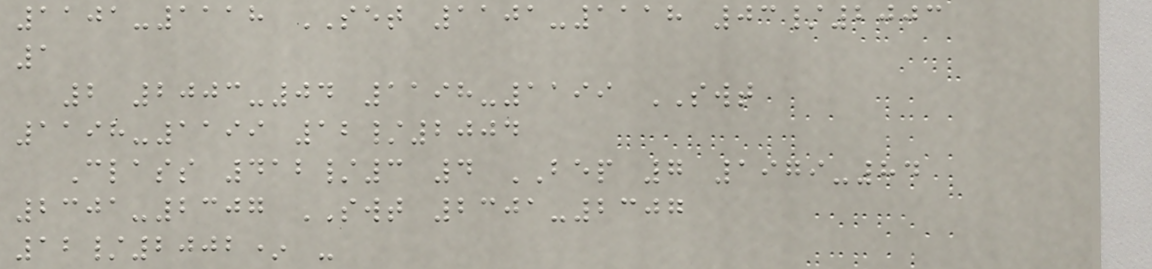1101-1118 SET 1101-1118 03/2003
1
2 2003-04 1198-1199 SWT
1198-1199 12/2004
Class 412/3 4 BEP 7 1979-84
2301-2307 SWT 2301-2307
12/2002* -
